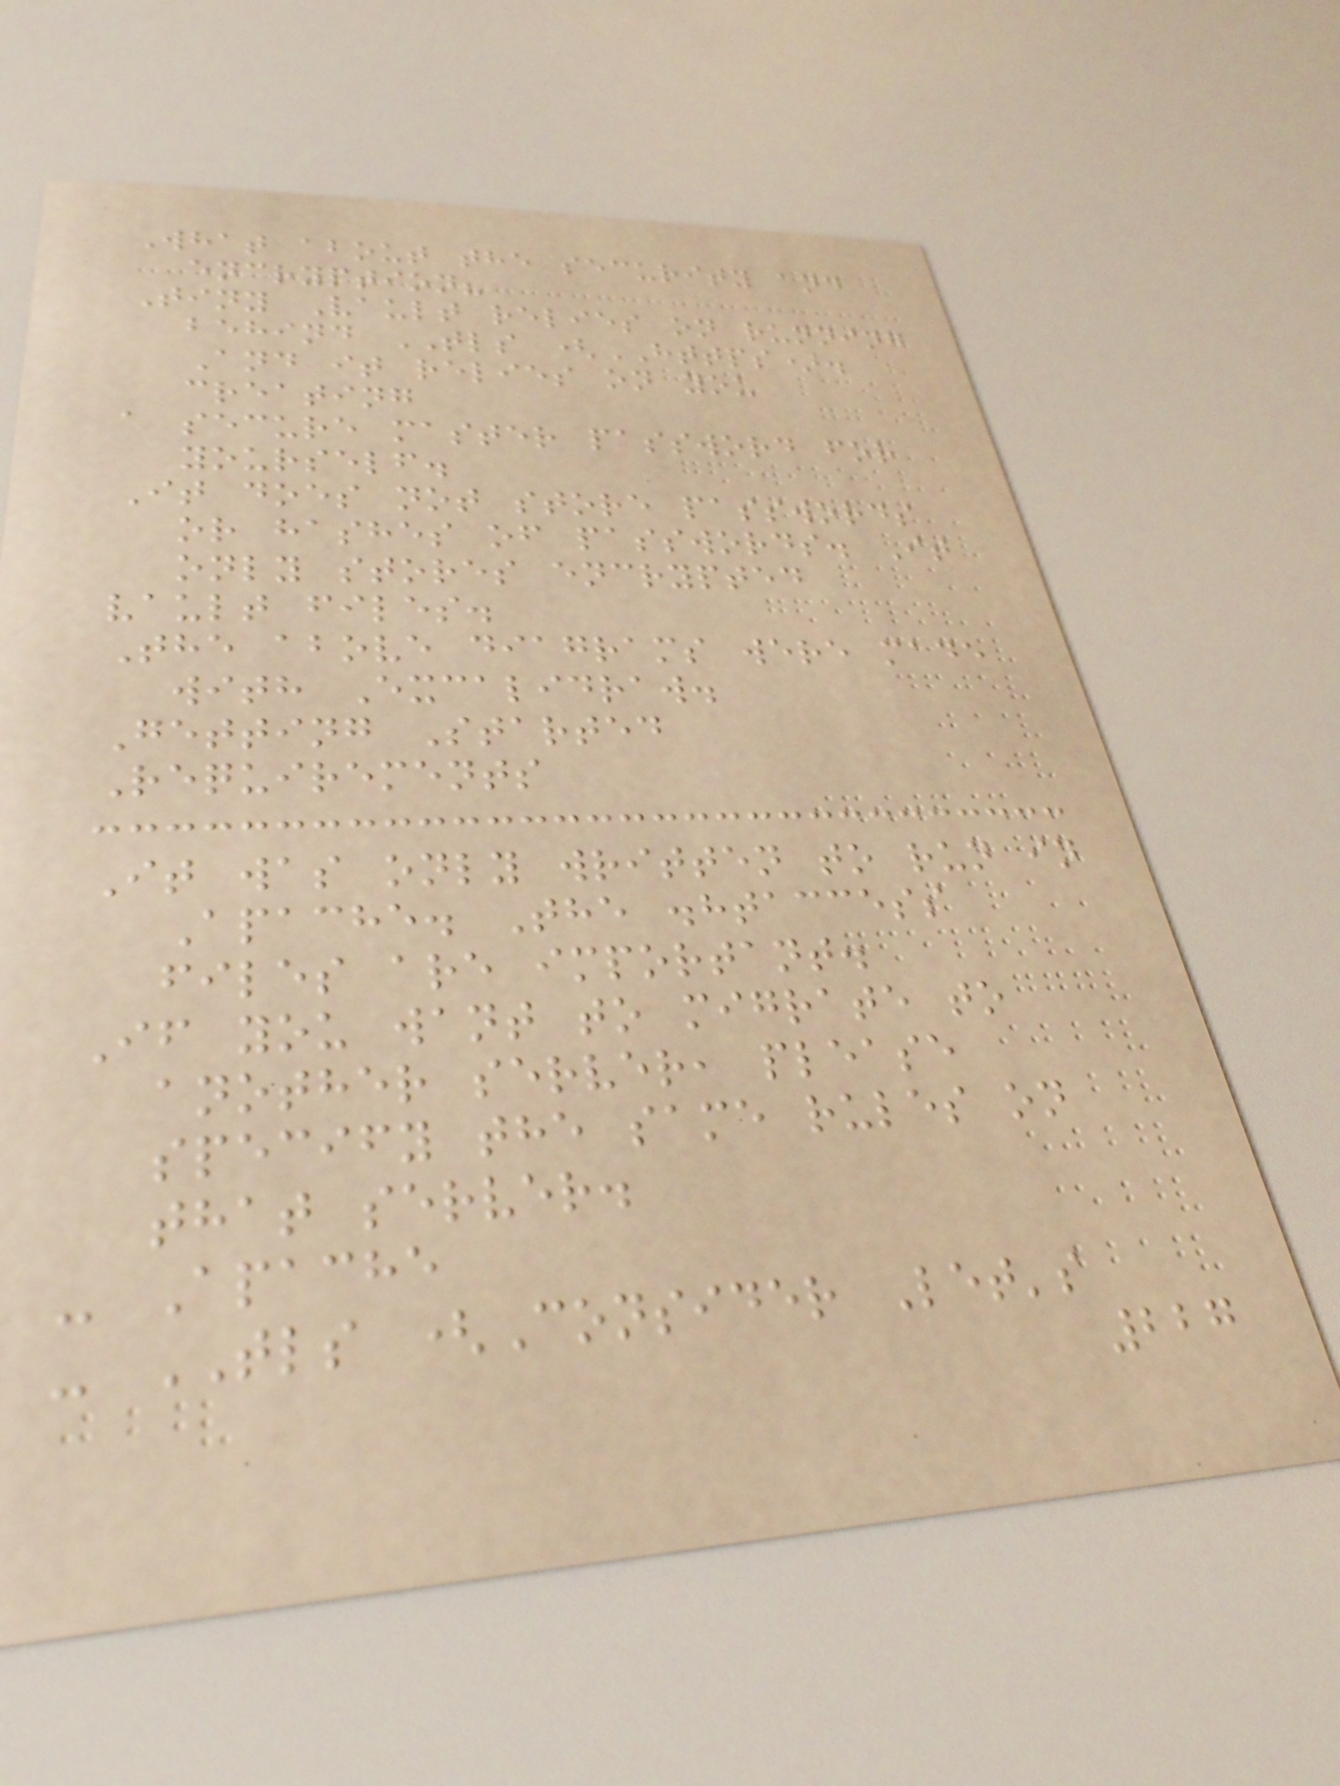What about the security and
encryption?
Tiny Vault relies on running
behind TLS (HTTPS).
And it relies on you
creating
a secure master password for
yourself.
It does not store passwords
or hashes of passwords. It
only stores encrypted
vault files.
The above diagrams were made
with Excalidraw.
Getting Started
Requirements
It was only written to run in
Apache. The .htaccess
files are important.
If you want to migrate to
another server, please
specify the same rules on
that server.
- Apache
- TLS (Consider Let's
227
